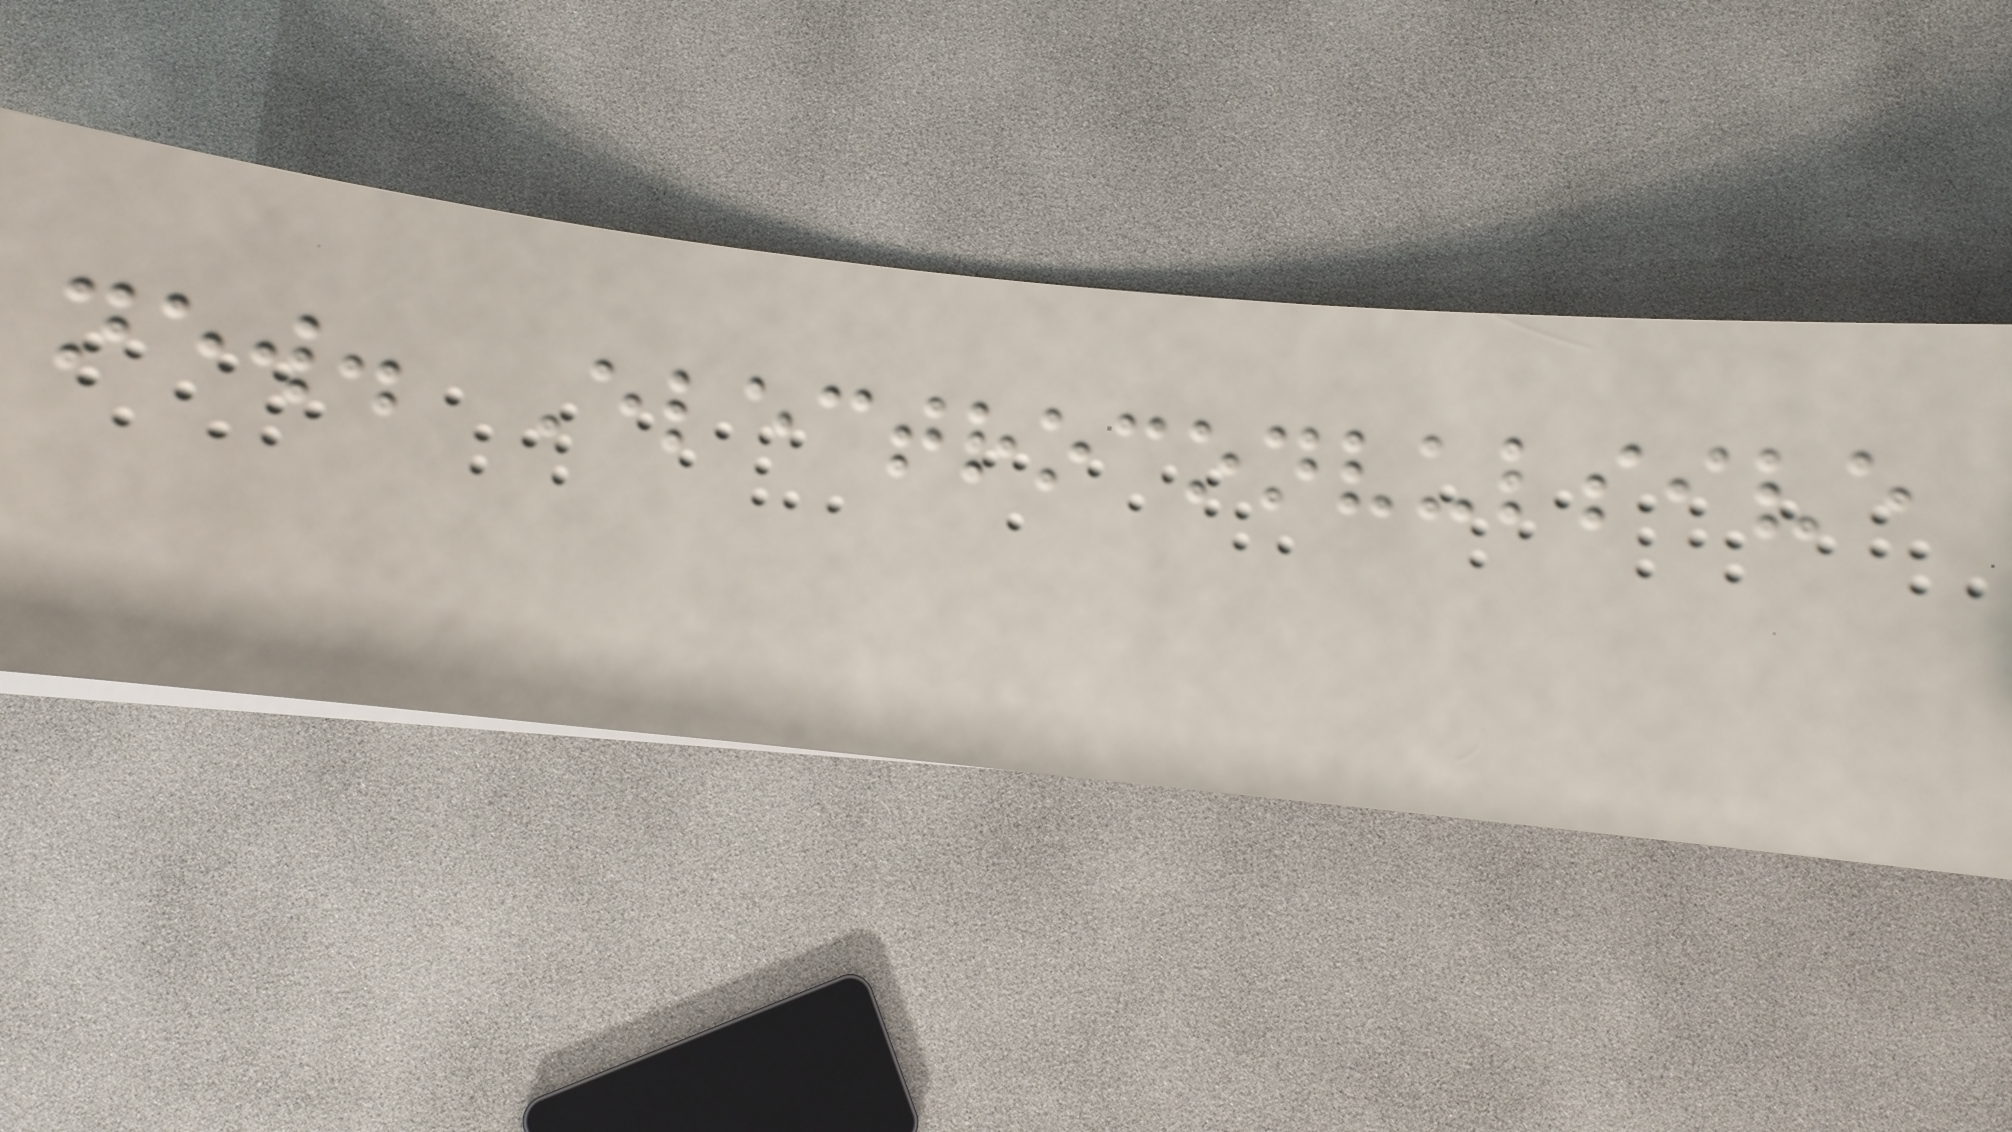new. Electroconvulsive
